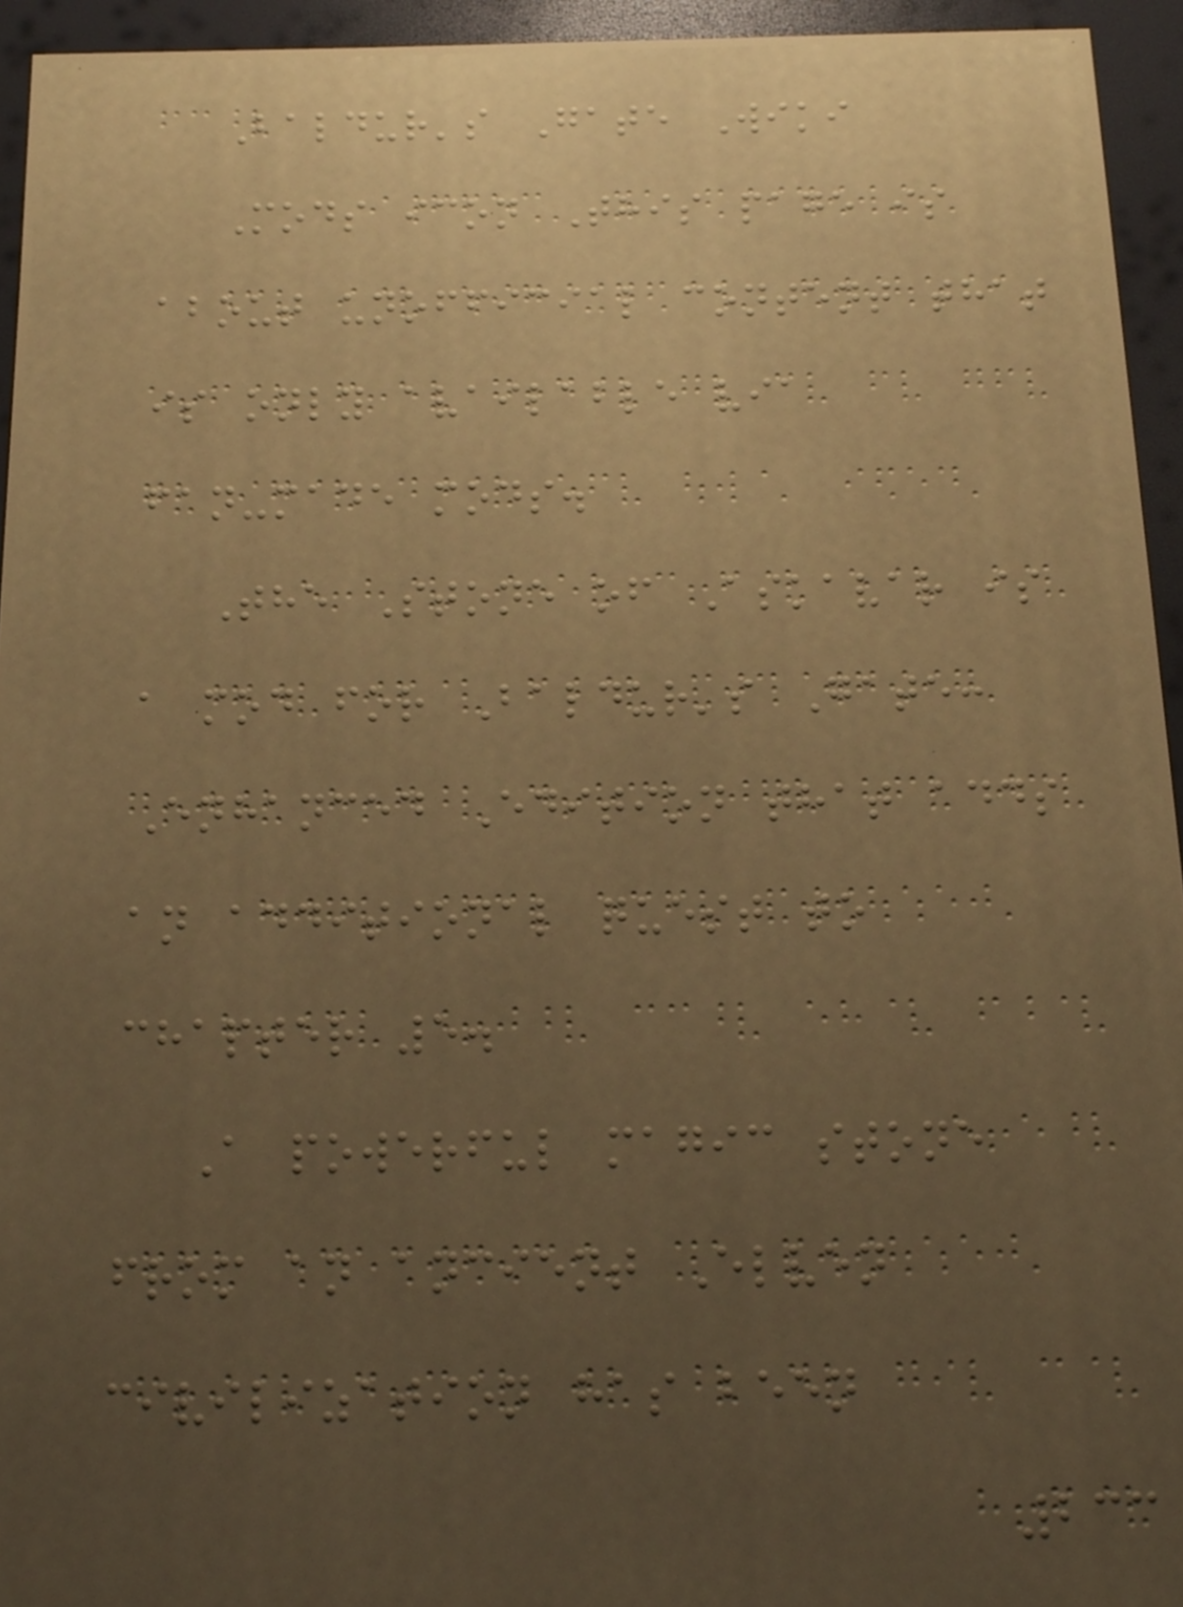Baldur's Gate Wiki
Mods icon This page is
about unofficial content that
is only available via
fan-made mods.
The Stone of Askavar is
a mod for Baldur's Gate:
Enhanced Edition that adds
an additional quest to
chapter 5.
A powerful magic stone
from an ancient Elven
civilization has been
233
